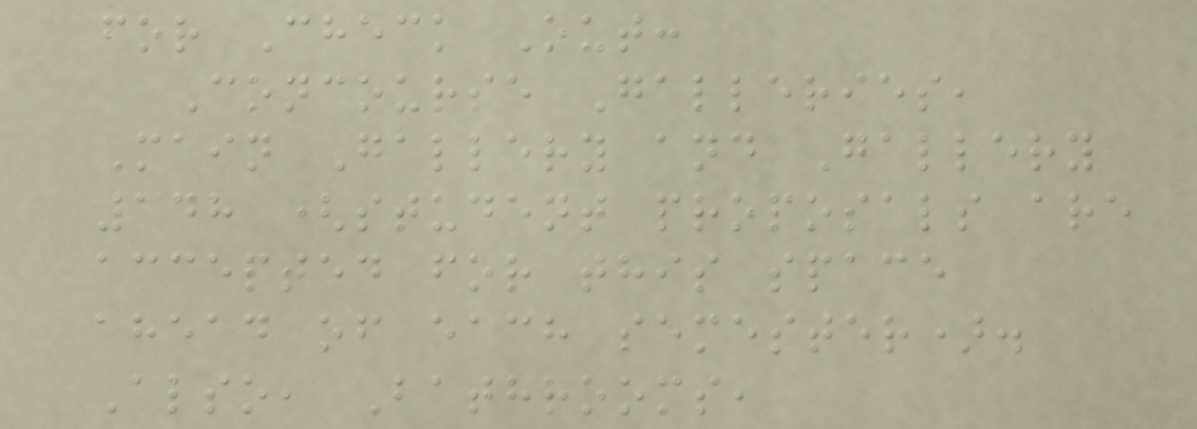for Check Out:
Concourse Galleries,
Main Gallery and Gallery
148 (student proposals are
accepted for this space
ahead of each semester).
Also, Bathrooms,
